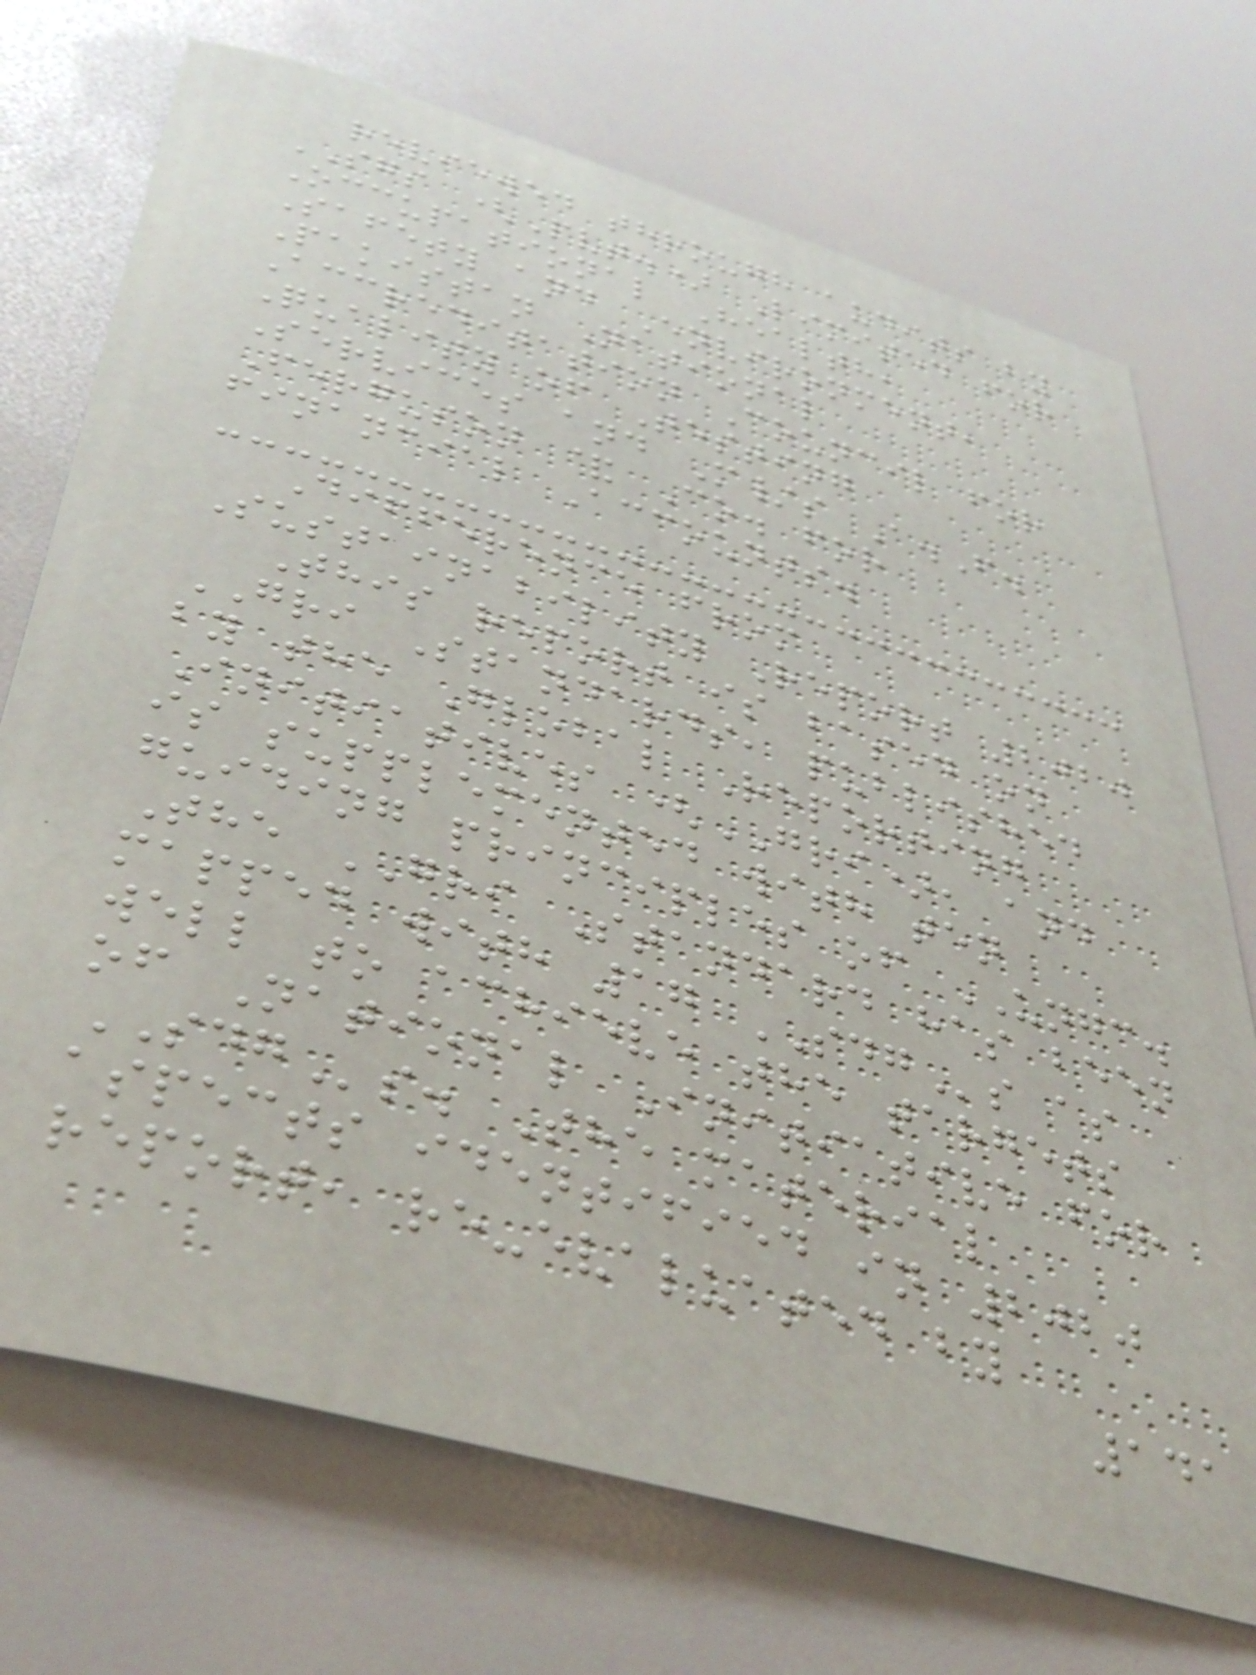reviewed through audits by
SGS (Pvt.) Limited for
Occupational Health,
Safety and Environment,
Pakistan National
Accreditation Council for
Quality of Testing
Services and M/s A.F.
Ferguson & Co. for
financial Accounts.
Difference from
Sustainability Report 2020
This report is based on
GRI Standards, published
by the Global Reporting
Initiatives (GRI), and
is supplemented with ten
guiding principles of UNGC.
The GRI Standard has been
mapped with 17 SDGs as
well to achieve the targets
of National Initiative for
SDGs. The material
aspects identified in 2020
report, re-evaluated by
141
